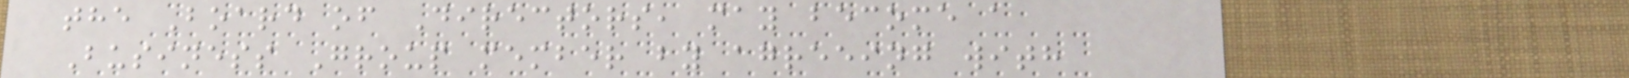the Board of Directors, may become a
Business Group member by agreeing with
